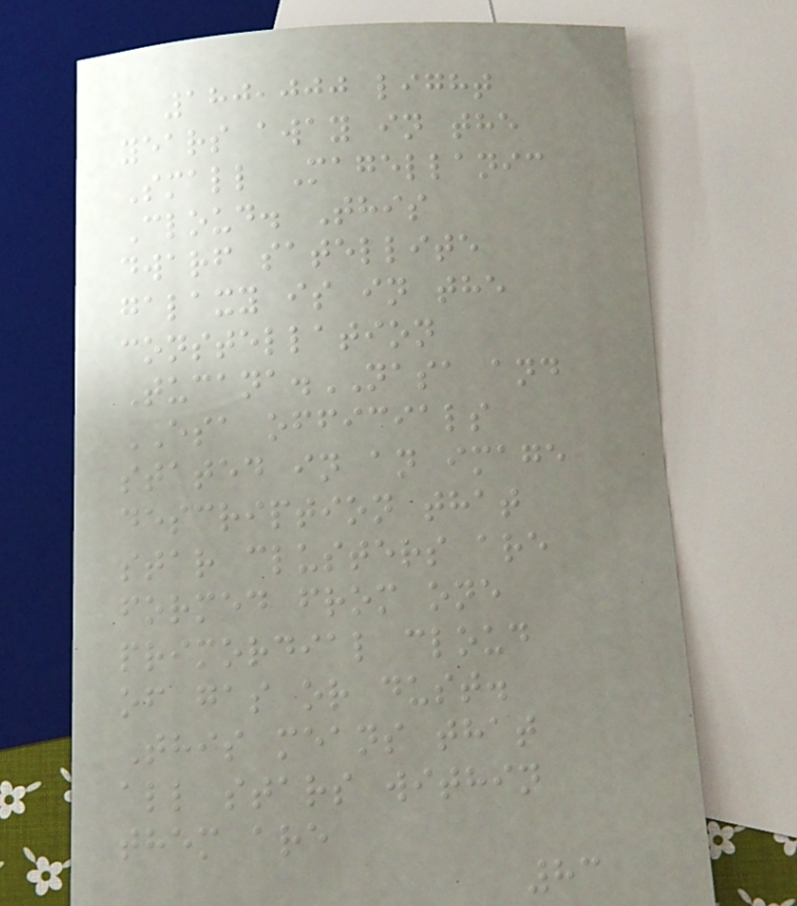180,000 light
years away in the
Small Magellanic
Cloud. This
dwarf satellite
galaxy is in the
constellation
Tucana.NASA and
ESA officials
stated in an image
description that
star clusters are
formed from one
primordial cloud
of gas or dust.
This means that
all stars within
them are
83
